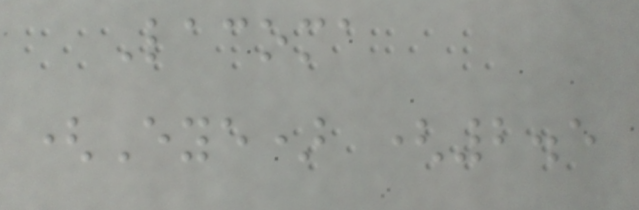Lacoma
(Eye) (2.5
